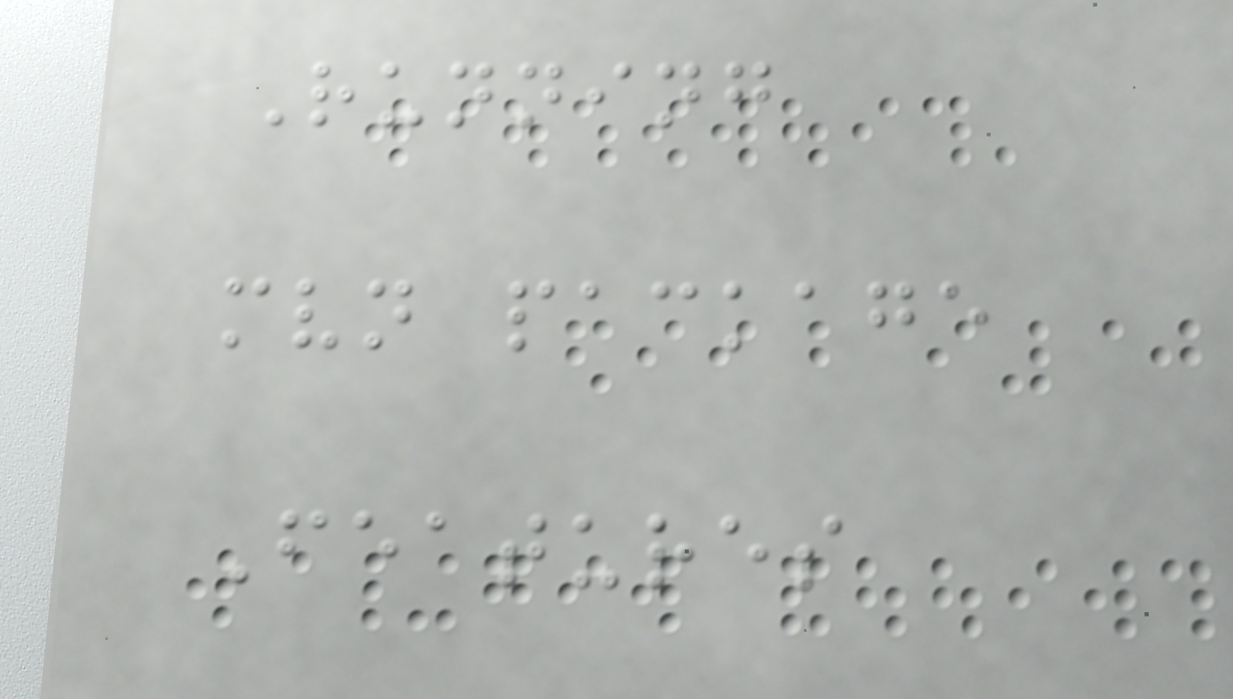Running
mvn package
Features
